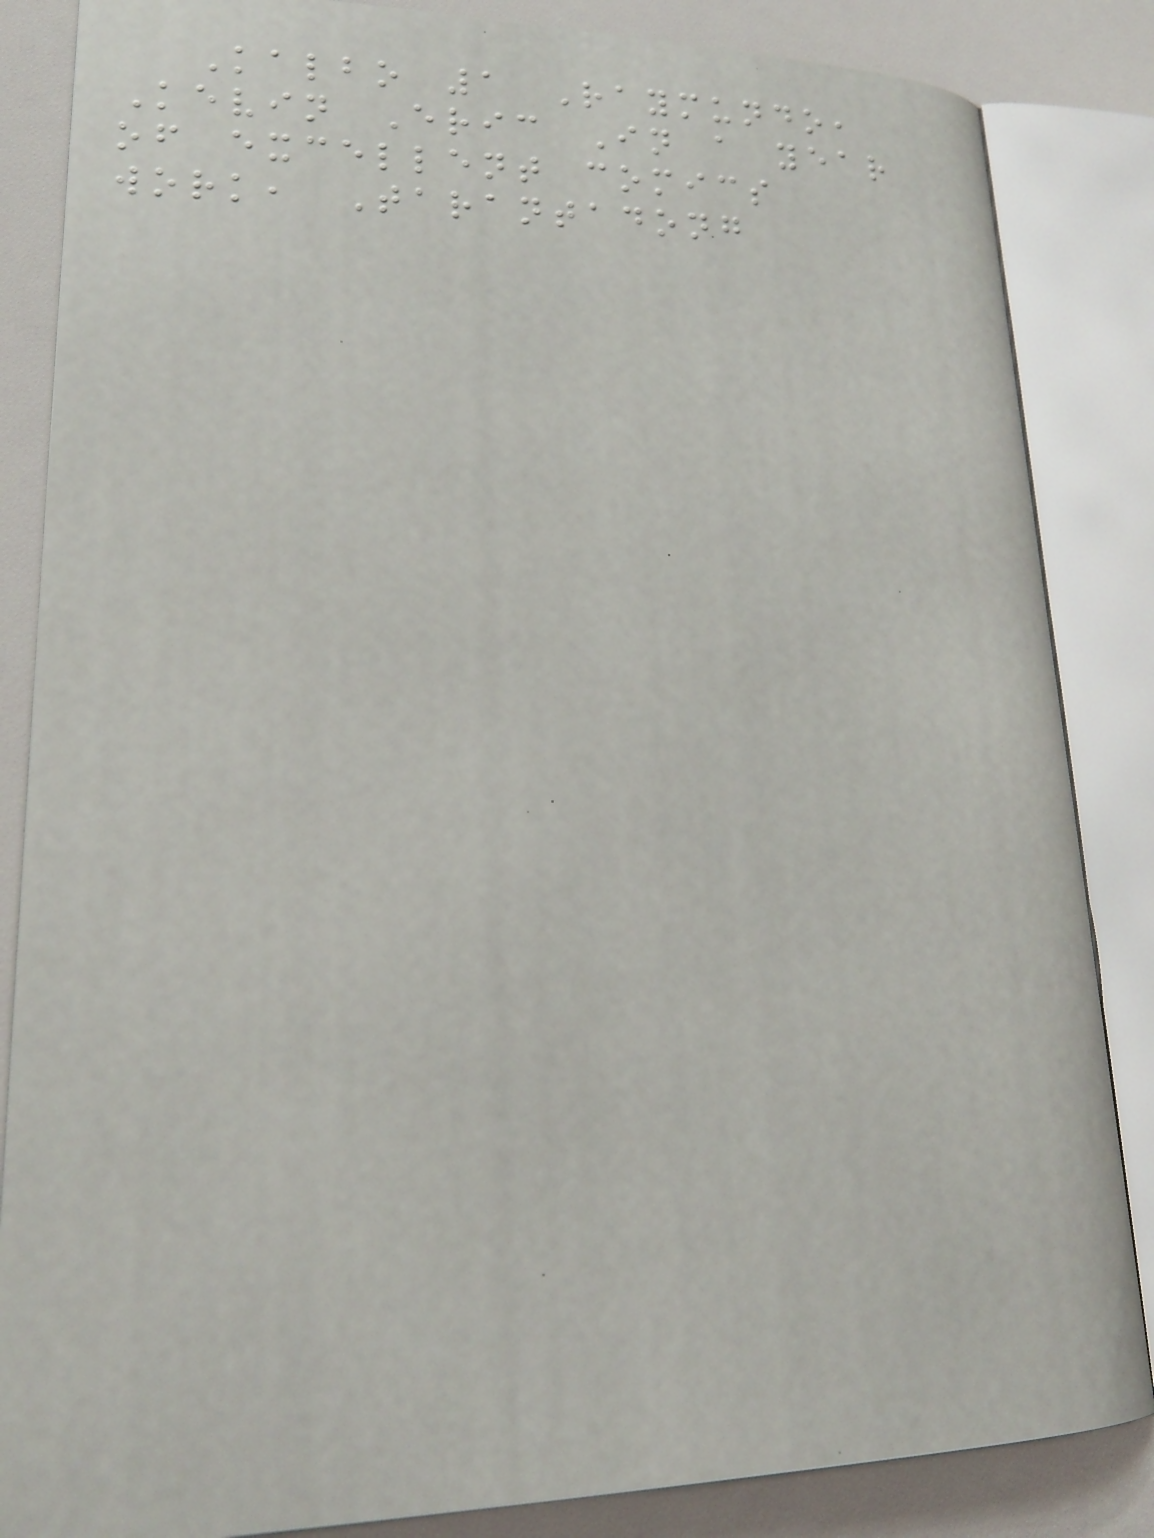Kalbo 1 Raymundo,
Kevin Eric In a year
of excellent comics
work, Tarantadong
